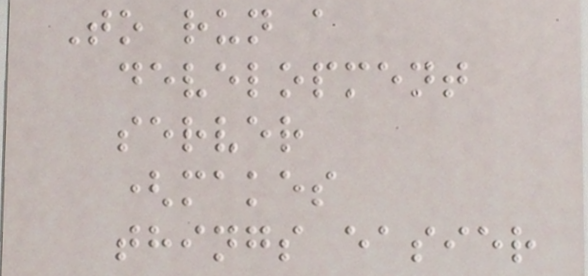To run a
development
server
(makes
things easier
